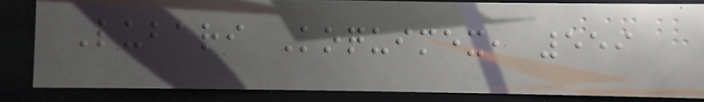Lubari Koquimex, 559
